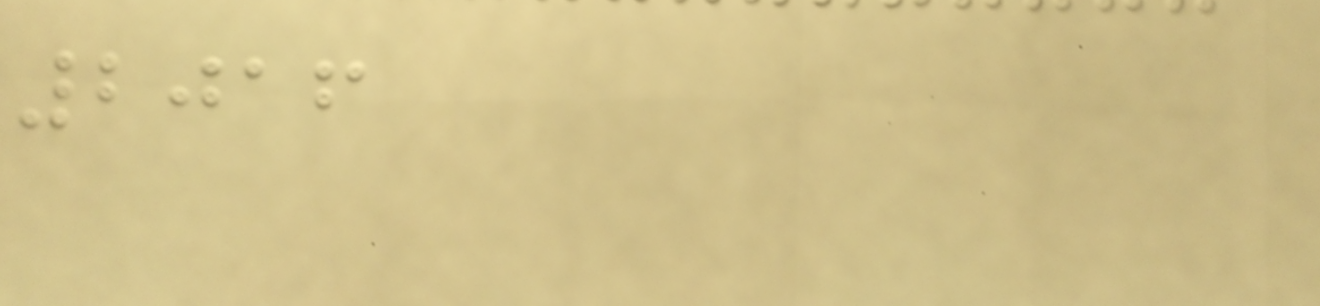2016
